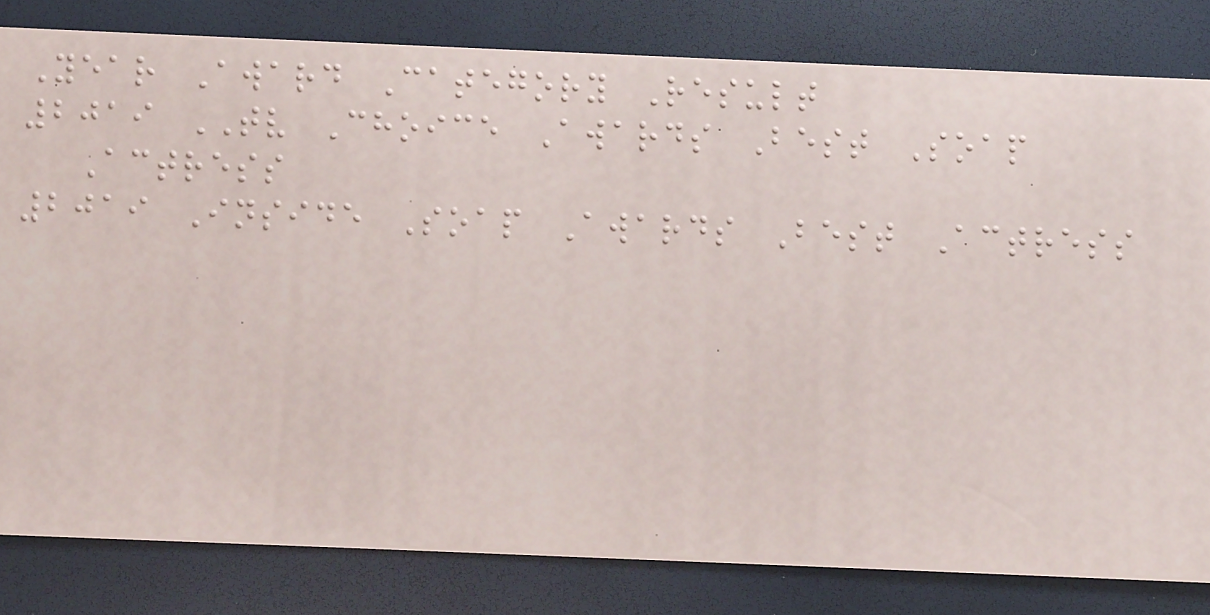Year Award Category Result
2019 TV Choice Awards Best Soap
Actress
2019 Inside Soap Awards Best Actress
